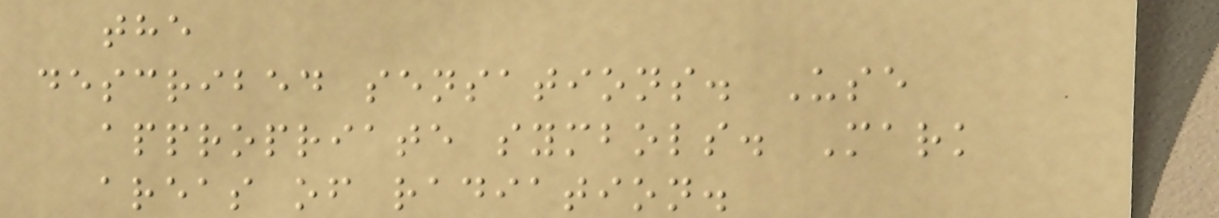the
described sensations. Use
appropriate symbols. Mark
areas of radiation.
